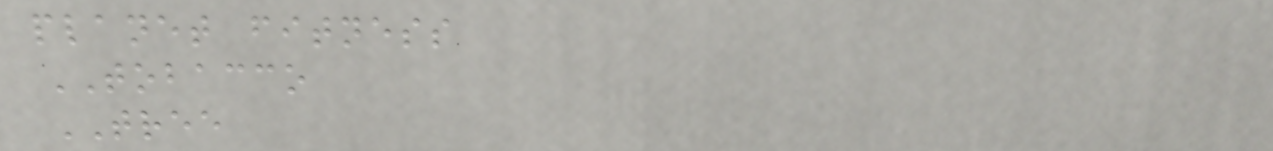planet fitness
TOBACCO
TREE
